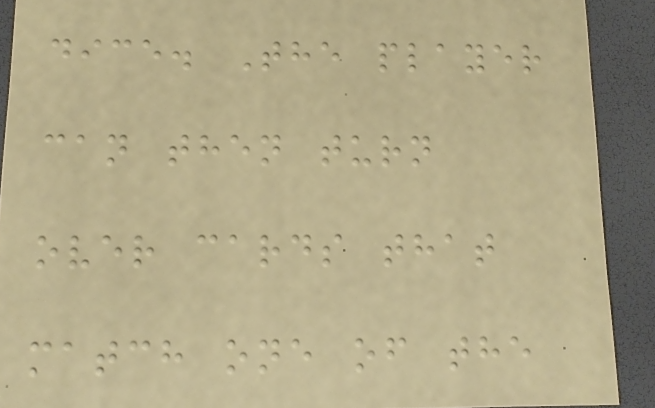dice. The player
can then turn
over cards that
match one of the
